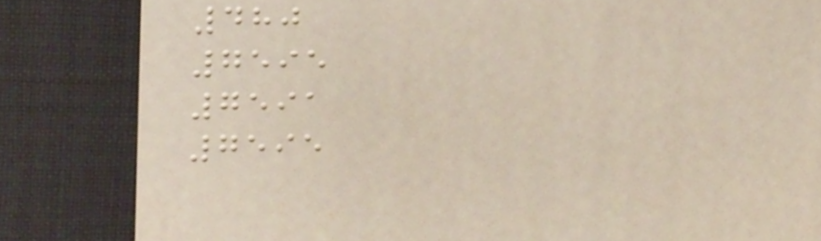480
7595
7591
7595
